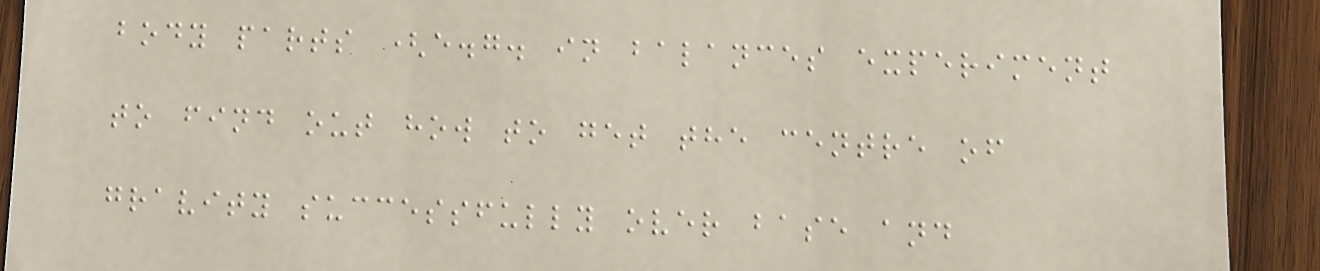body parts (e.g. in balances experiment
to find out how to get the centre of
gravity successfully over base and
